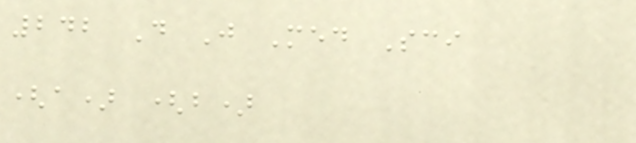242 D J Med Sci
(a) (b)
